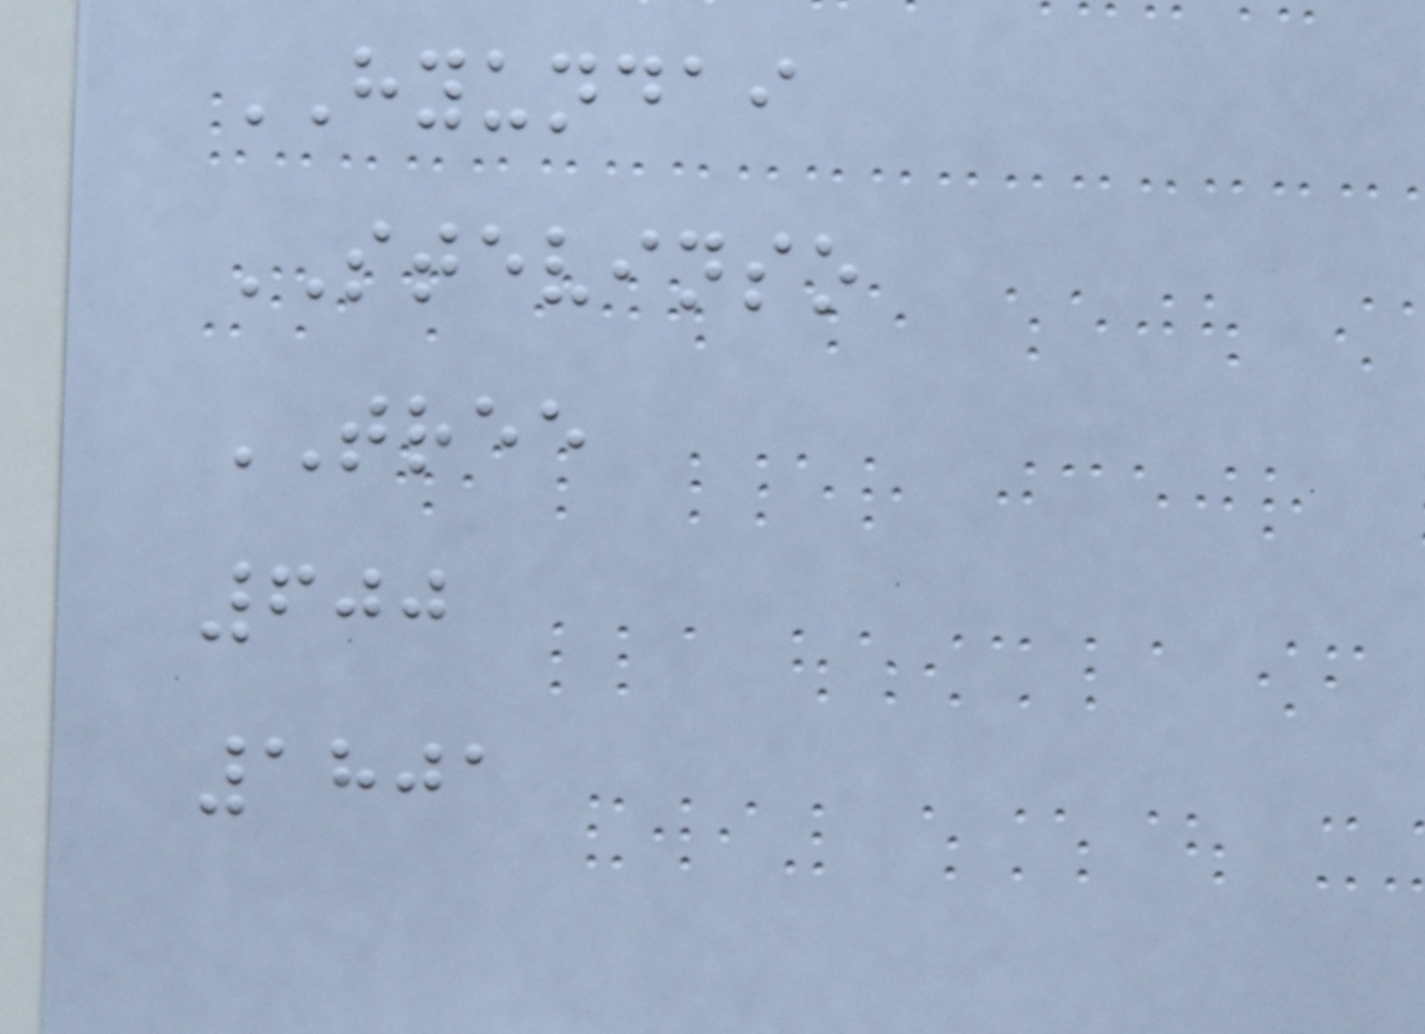HYUNDAI
STEVINSO
TREE
600
1801
